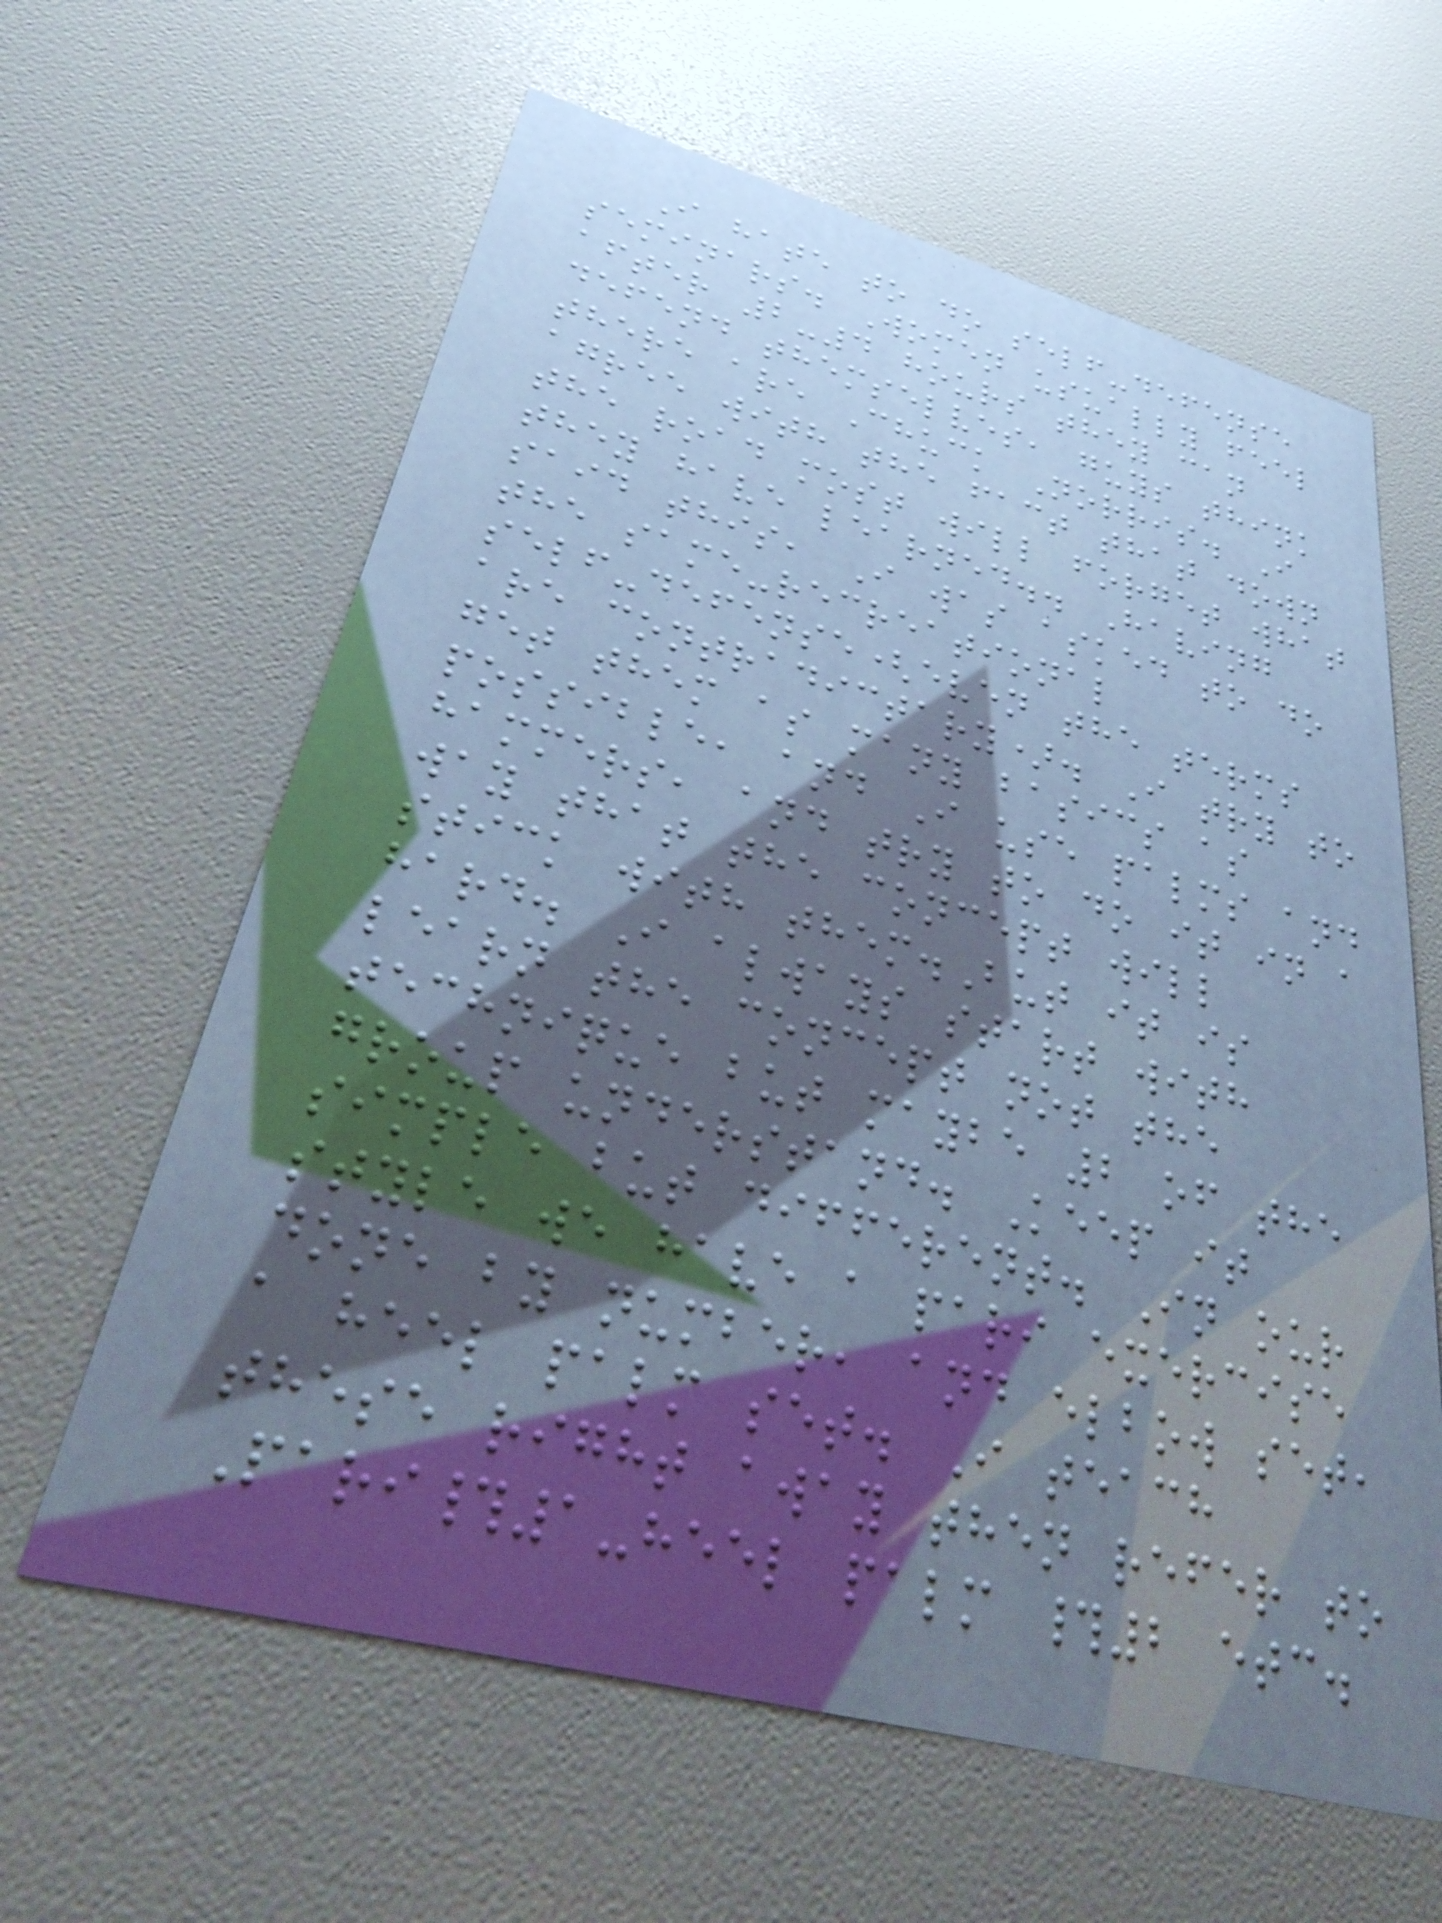I hate to do self-defense
seminars. Women usually feel
after 2-4 hours they can
defend themselves, guys think
there are Chuck Norris. I
agree with the fact that down
the road most will forget what
they have learned.. Having
said this, I was asked to do
the same-recreational
self-defense(even the terms
are contradictary). I try to
get them as many basics as
possible, and I use palms and
hammers, and try to do it in a
way that the concept will
stick with them.But it is
hard. I always start with
learn the concept not the
technique but maybe 2 of the
group understand. Keep it
simple but different. In our
style we have a pari exercise
done by number, and elbow set,
a heel palm set. I teach
these right away then refer to
Pari#1-heel palm #2 etc.
